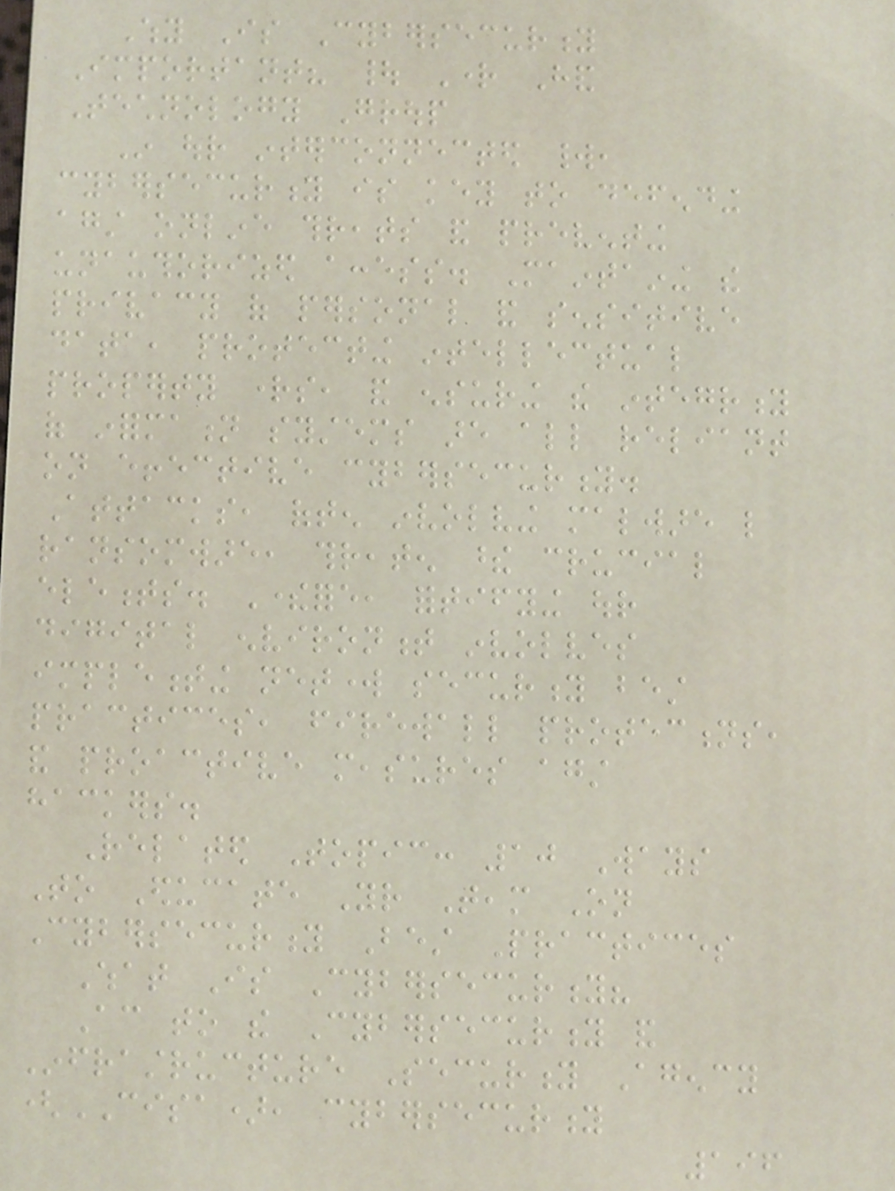Why Is Cybersecurity
Important? | Right Hand
Technology Group
In our interconnected world,
cybersecurity is key to defending
against online threats and preventing
unauthorized access. Maintaining the
privacy of personal and sensitive
data, protecting intellectual
property rights, and ensuring the integrity
of information systems are all reliant
on effective cybersecurity.
Attacks, often involving malware like
ransomware, threaten these crucial
elements. Therefore, fortifying our
digital environment involves
implementing network security best
practices, firewall protections,
and proactive measures against
hackers.
Related Topic: 10 Ways
To Educate Your Team On
Cybersecurity Best Practices
What Is Cybersecurity?
According to the Cybersecurity and
Infrastructure Security Agency
(CISA), cybersecurity
196
